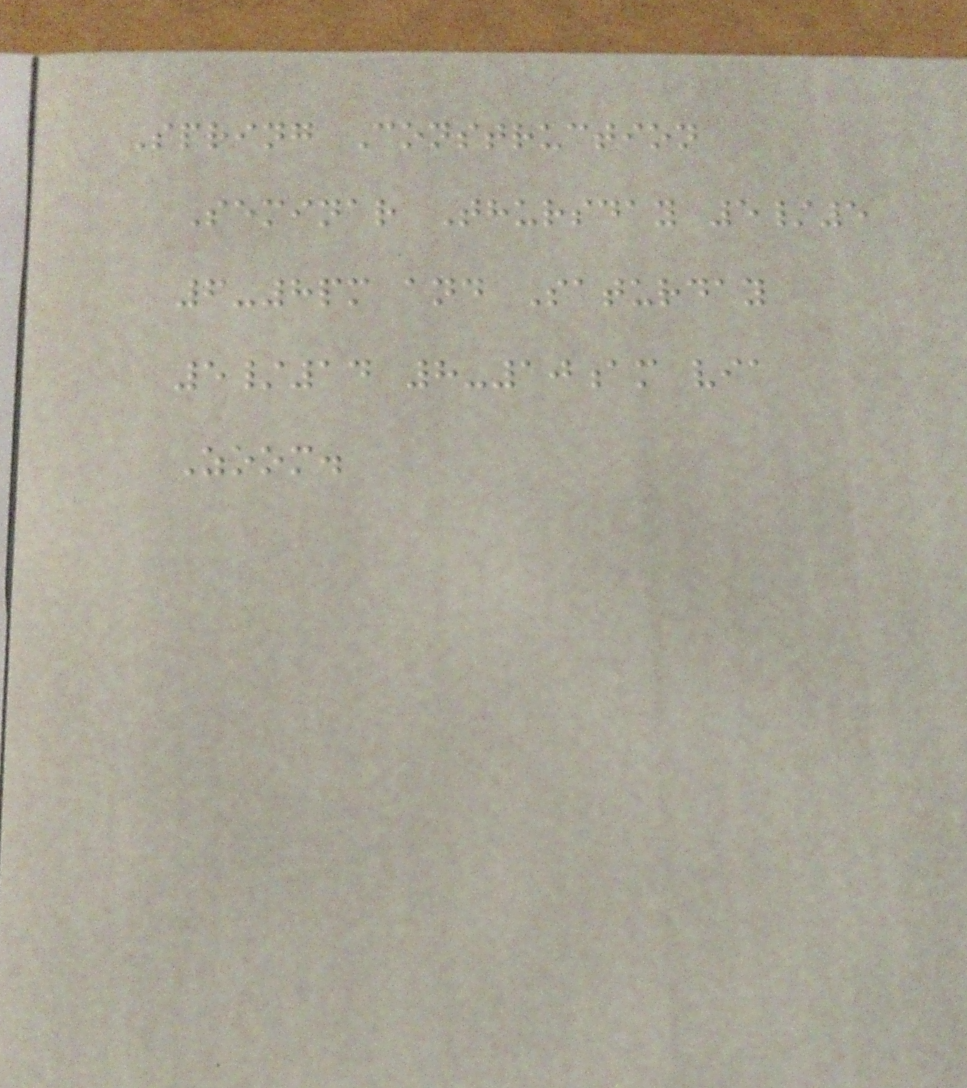Spring Construction
Seminar Thursday 5/5
6-8pm and Saturday
5/14 8-10am via
Zoom.
